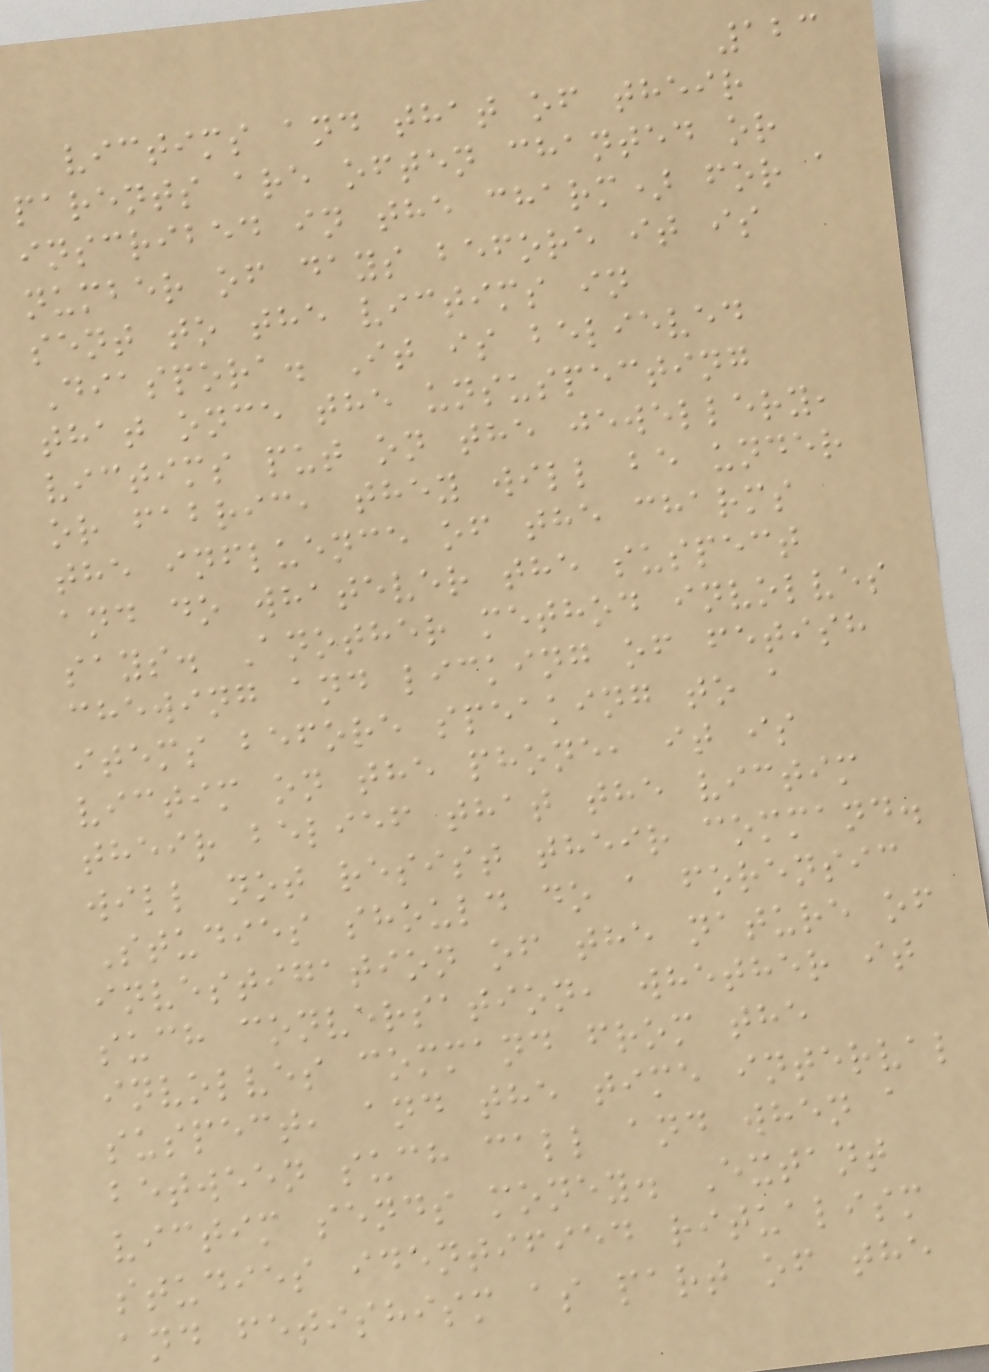123
victims and that of their
parents are often chanted or
inscribed in the charm) for a
number of days before it is
sent to the victims in
Diaspora. It is believed
that once the unsuspecting
victims put on the jewellery,
or fabric, they will be under
the influence of the charms
and do whatever the suspect
says. Another method involves
chewing and licking of fetish
items before speaking to a
victim on the phone, it is
their belief that the victim
will not resist their command.
Studies should do a forensic
investigation of the nature of
such conversation, whether it
involves command from the
suspect, and the time interval
between such call and when a
victim sends money. Extant
studies identified ritualism
and fetishism as part of the
